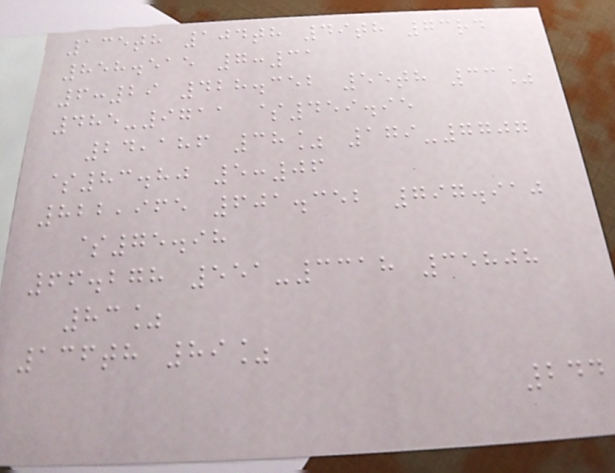135th 104th 49th 73rd
858.515 7:31
6:29 428.352 55th 33%
485-9711 $459.95
24,186 38% 179-7707
$83.80 5:06
822,965 601.352 797.910
$75.98
66.278 551-3318 35808
83%
136th 89%
244
